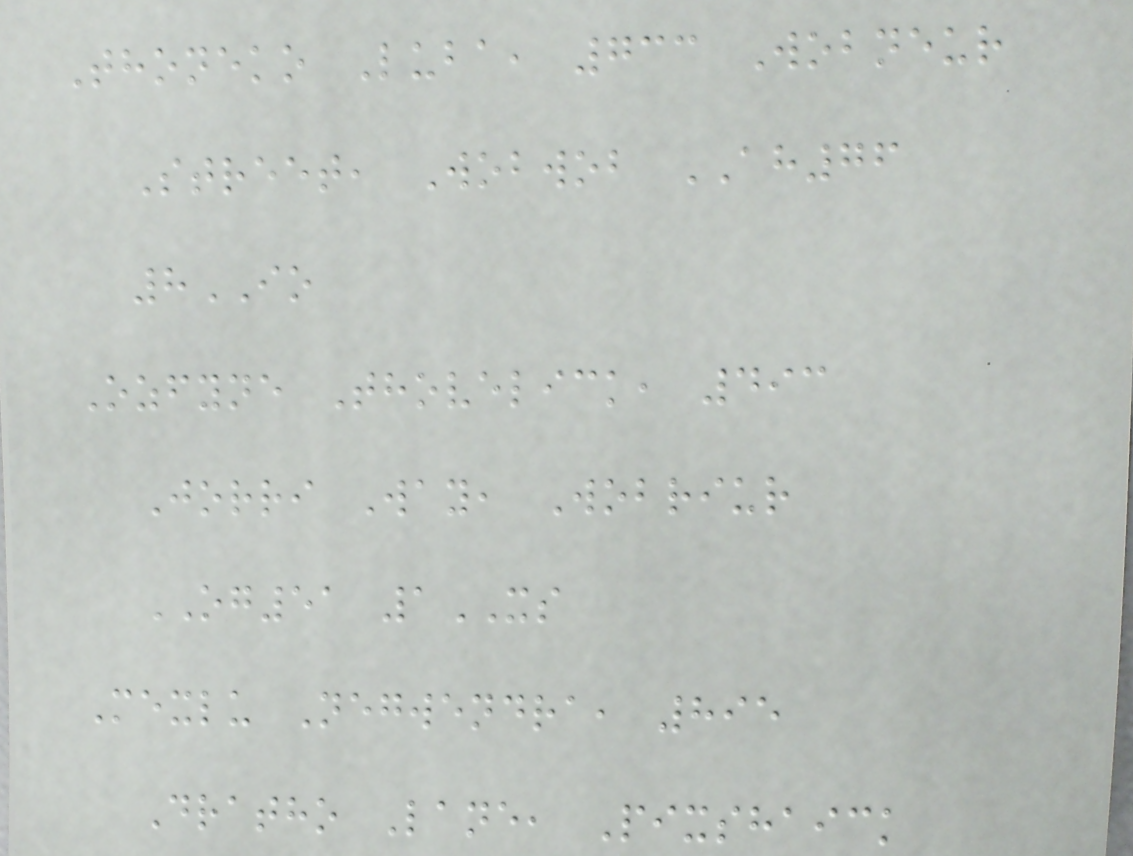Thoneko Luba, 733 Wobneur
Street, Wobwob AH76
8IO
Ozfyne Thovelick, 493
Jorri Way, Wobriur
OG51 1XS
Mexlu Negwendra, 895
Dratho Lane, Pixshaick
